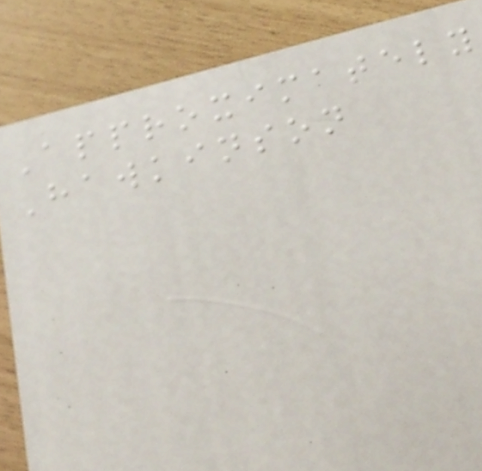Approximately
Hawkinson
